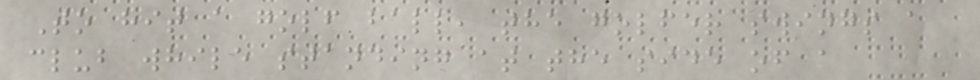To hit a golf ball, the golfer swings a
club while standing at the side of a
